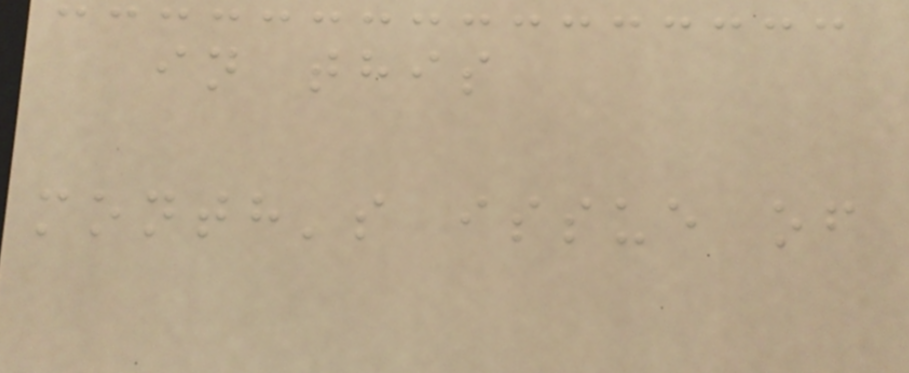in this
month's issue of
